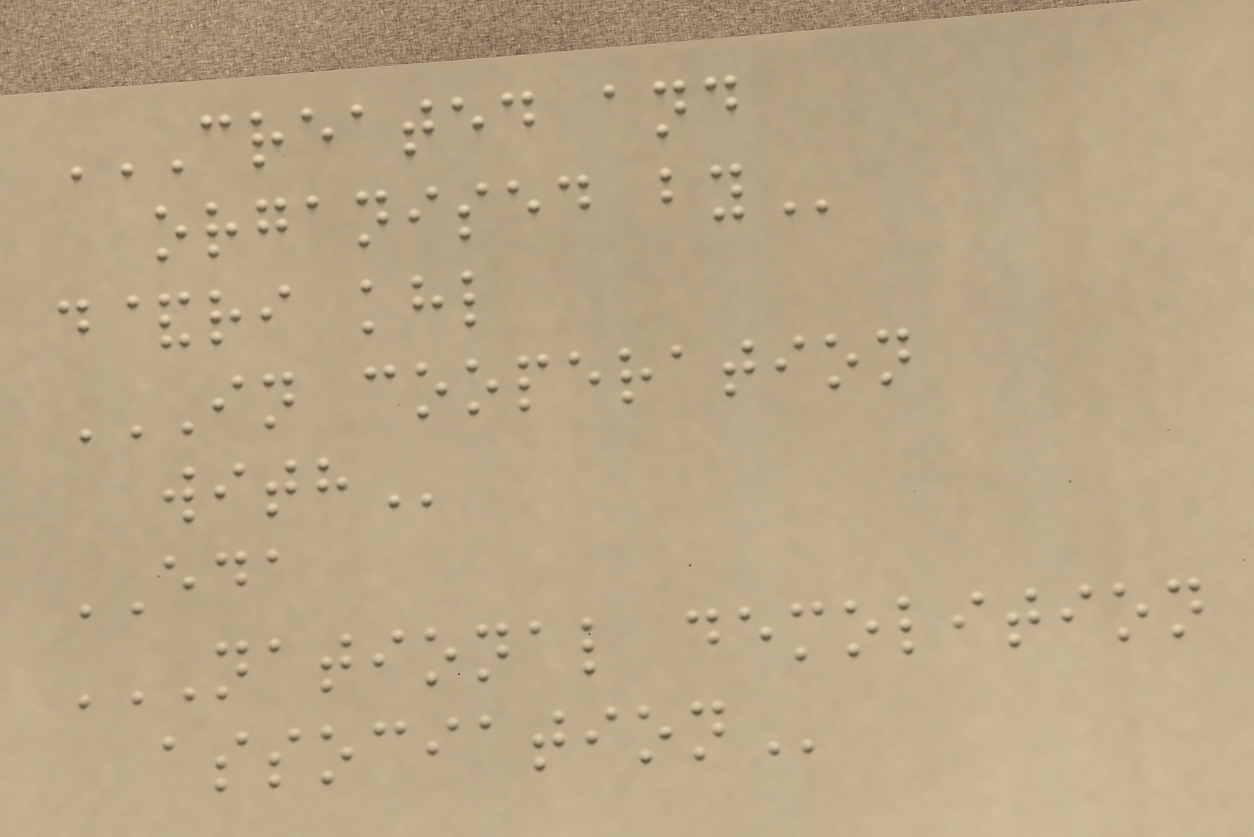CREATED AND
ORGANISED BY
d&ri khl
IN COOPERATION
WITH
EDA
NATIONAL DEMOLITION
ASSOCIATION
